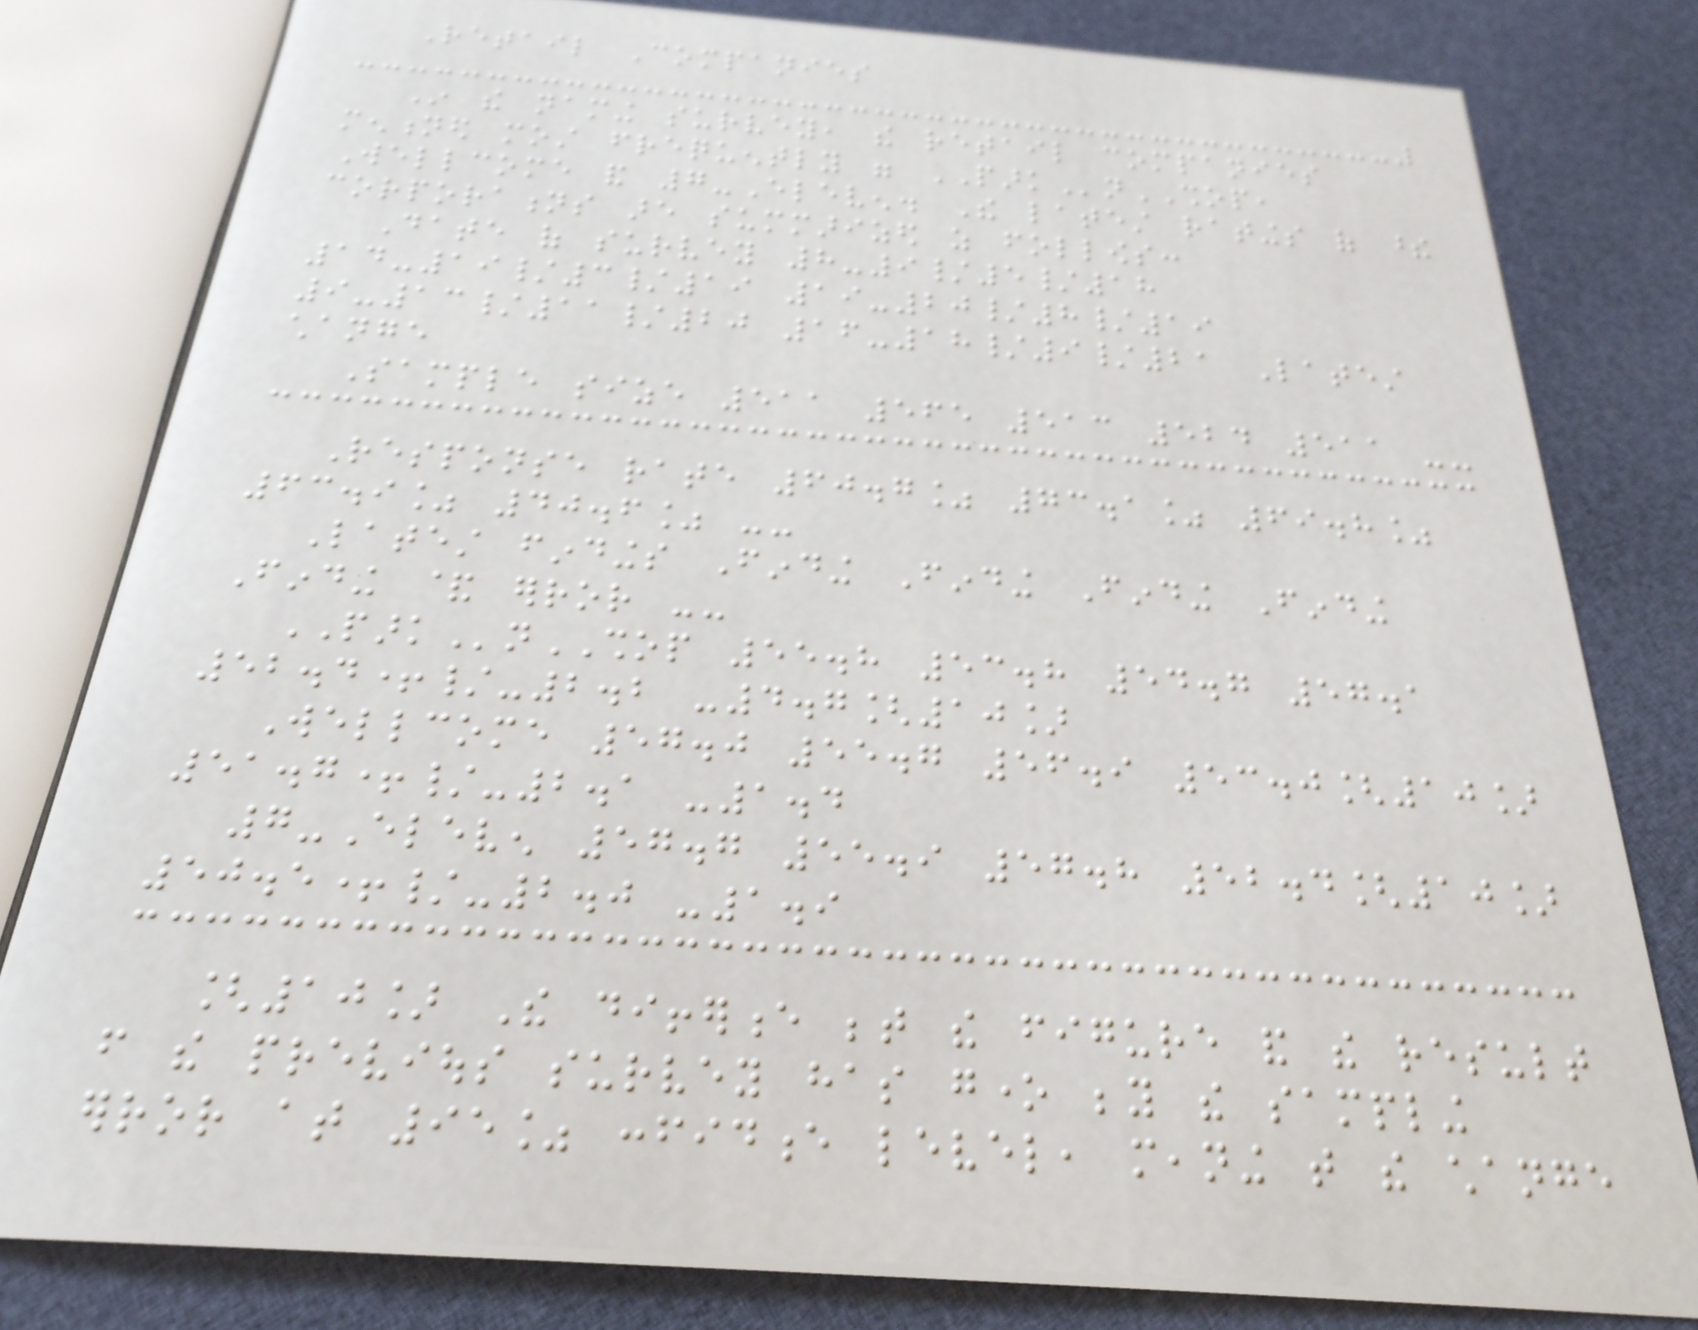Retail Companies
In the naming survey, the retail companies
mentioned most frequently were PARKnSHOP,
Wellcome and 7-Eleven. The latest ratings of these
corporations are summarized as follows:
Date of survey 8-9/5/18
14-19/3/19 19-20/8/19
9-13/11/20 16-18/9/21 Latest
change
Sample size 511 565 513 524 511 --
Response rate 60.7% 73.1% 69.8%
63.9% 40.6% --
Latest findings Finding Finding Finding Finding
Finding & error --
PARKnSHOP 55.8 53.8 54.7 57.1
52.4+/-2.2 -4.7[10]
Wellcome 57.0 55.7 56.9 53.0[10]
51.7+/-2.1 -1.4
7-Eleven 57.7 55.9 57.8 52.4[10]
50.5+/-2.0 -1.9
[10] The difference between the figure and the result
from the previous survey has gone beyond the sampling
error at 95% confidence level, meaning that the change
